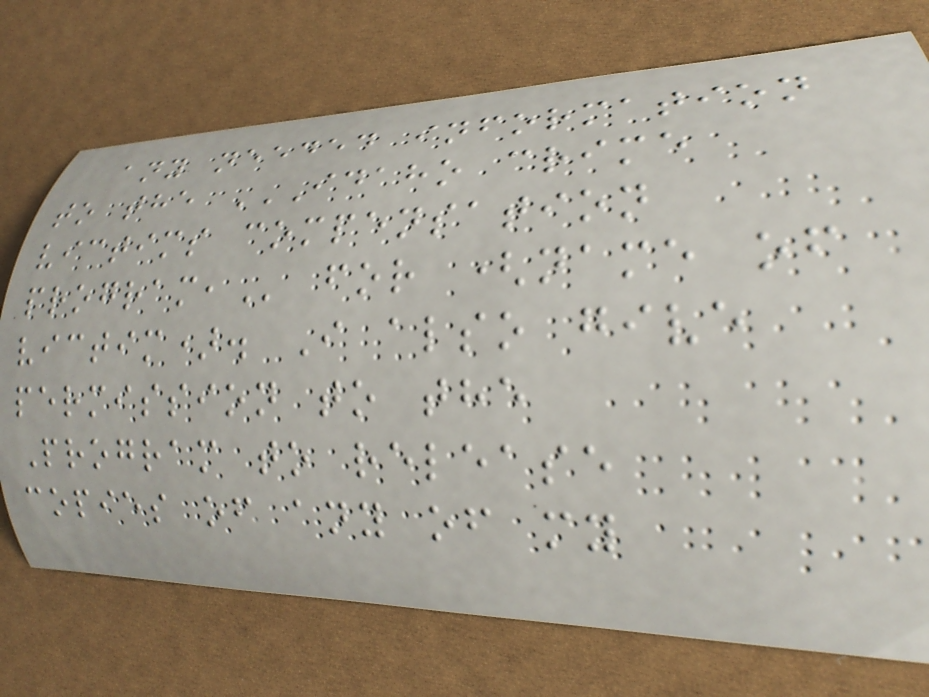any needed information
to the IDAHO CRIME
VICTIMS COMPENSATION
PROGRAM, for (name of
victim). I also give
permission to the
Program to release
copies of any of my
